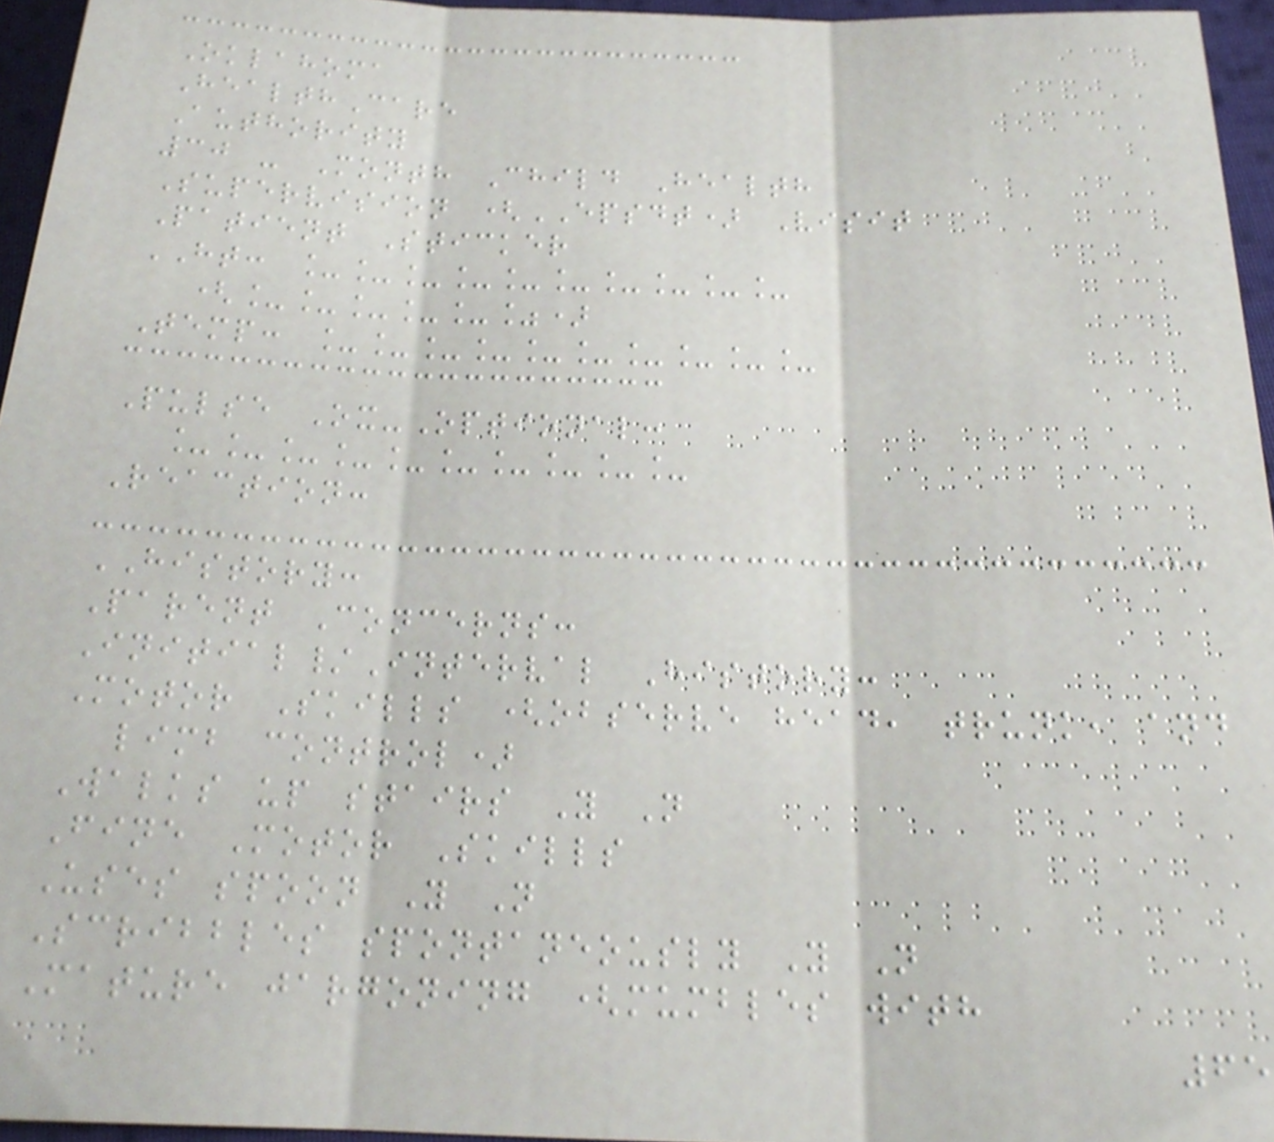Oklahoma
HealthCare
Authority
30 - Month Child Health
Supervision (EPSDT) Visit
Patient Sticker
HT: __________
(_____%)
Temp: __________
Pulse Ox-Optional:
__________
Reaction:
HISTORY:
Parent Concerns:
Initial/Interval History:
Motor Skills (observe head, trunk, and
limb control)
Walks up stairs Y N
Fine Motor Skills
Uses spoon Y N
Scribbles spontaneously Y N
Mature jargoning (mumbles with
65
